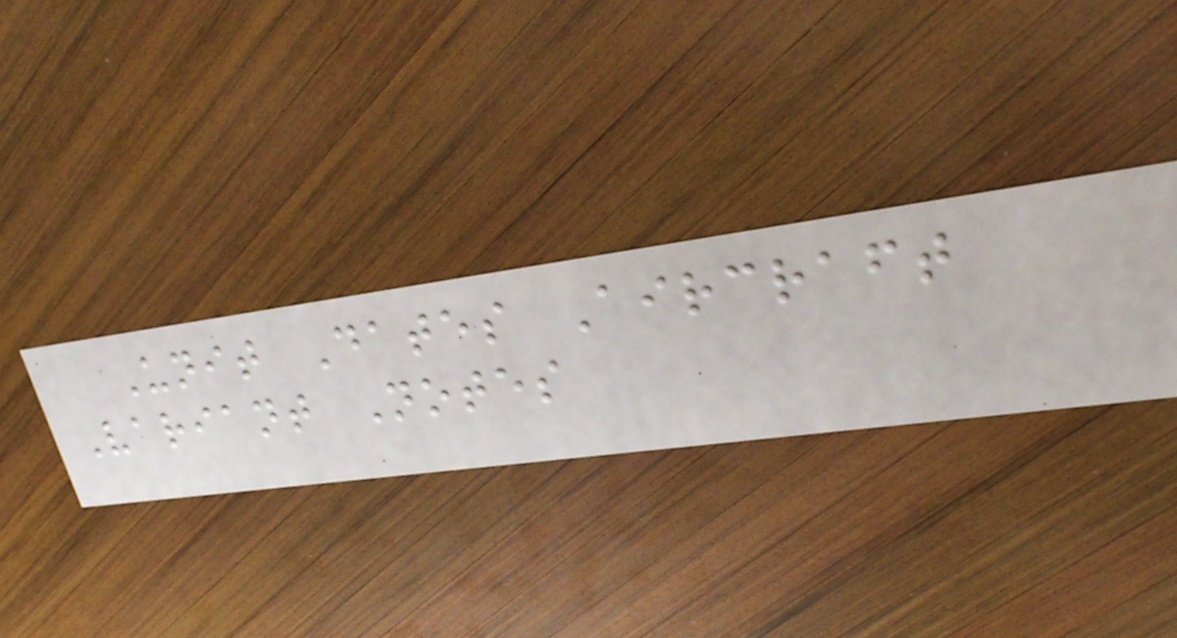Unit Dates Aircraft
Variant Notes
